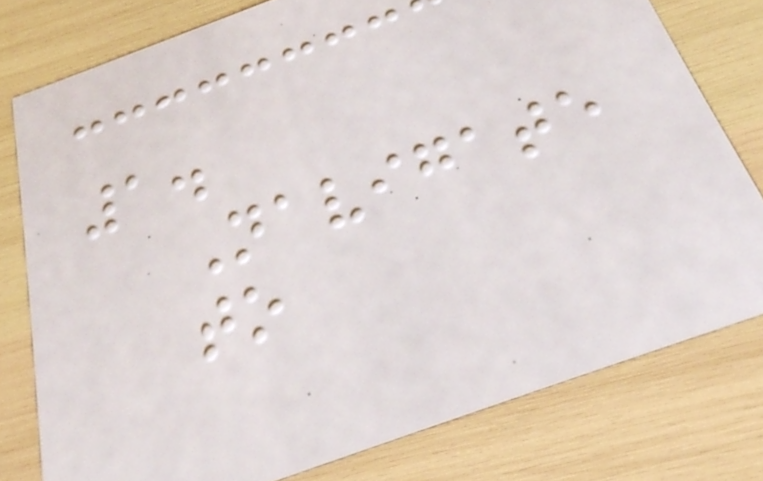1.
Navigate
to
